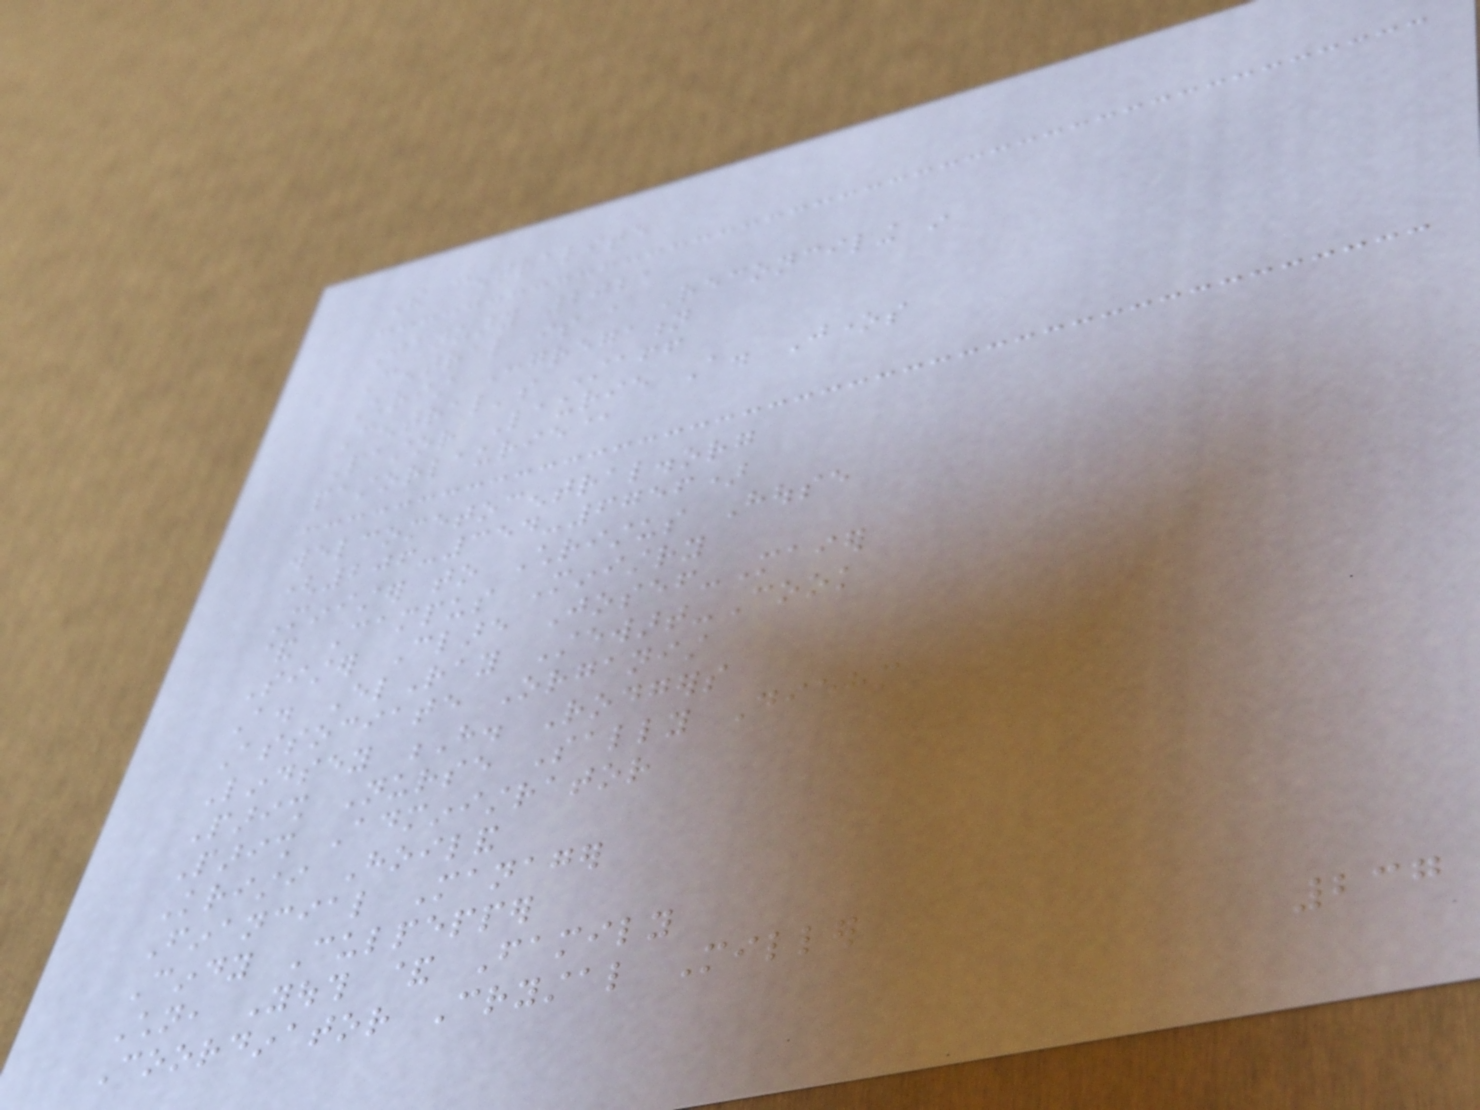The centralite
January 2021
Central is a Reconciling in
Christ Congregation
Central's Staff
Pastor Laurie A. Jones
pastorlaurie@
welcometocentral.org
(206-354-6756)
Minister to Christus House
& Campus Ministry
Sister Clare Josef-Maier
A. ElRay Stewart-Cook
Associate Organist
Lindsey H. Rodgers
Parish Nurse Sally Diehm
Parish Administrator
Kristi Hoiland
Financial Manager
Cindy Culpepper
Children, Youth & Family
Coordinator Crystal Miller
237
